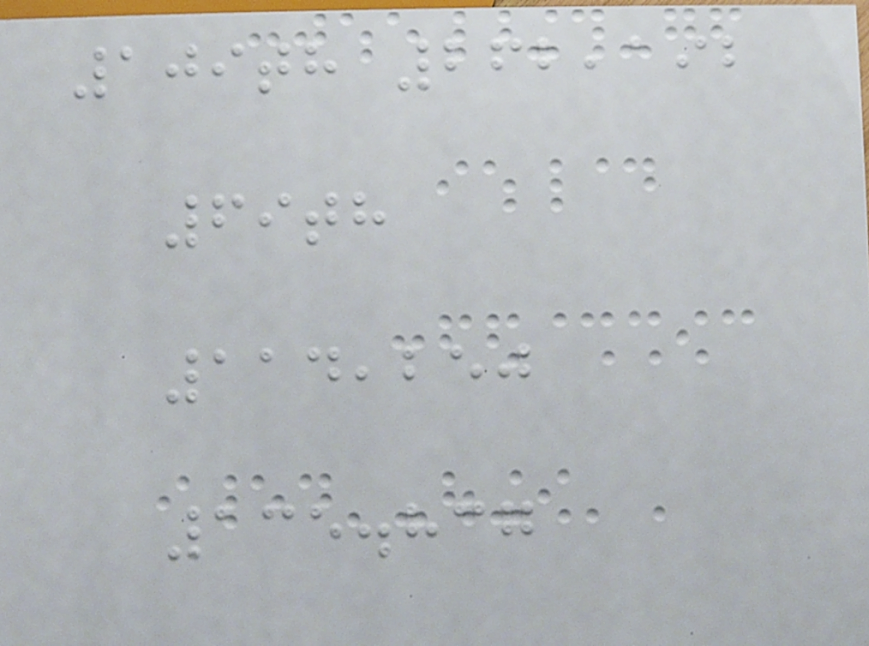109th 262,192
69th
114,250
135.837
